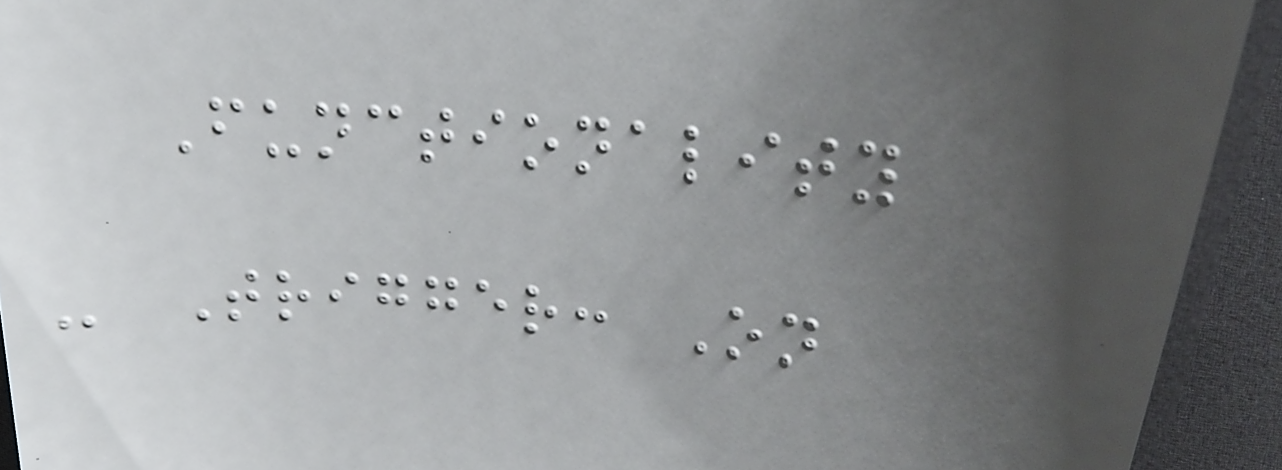Functionality
- Trigger: On
